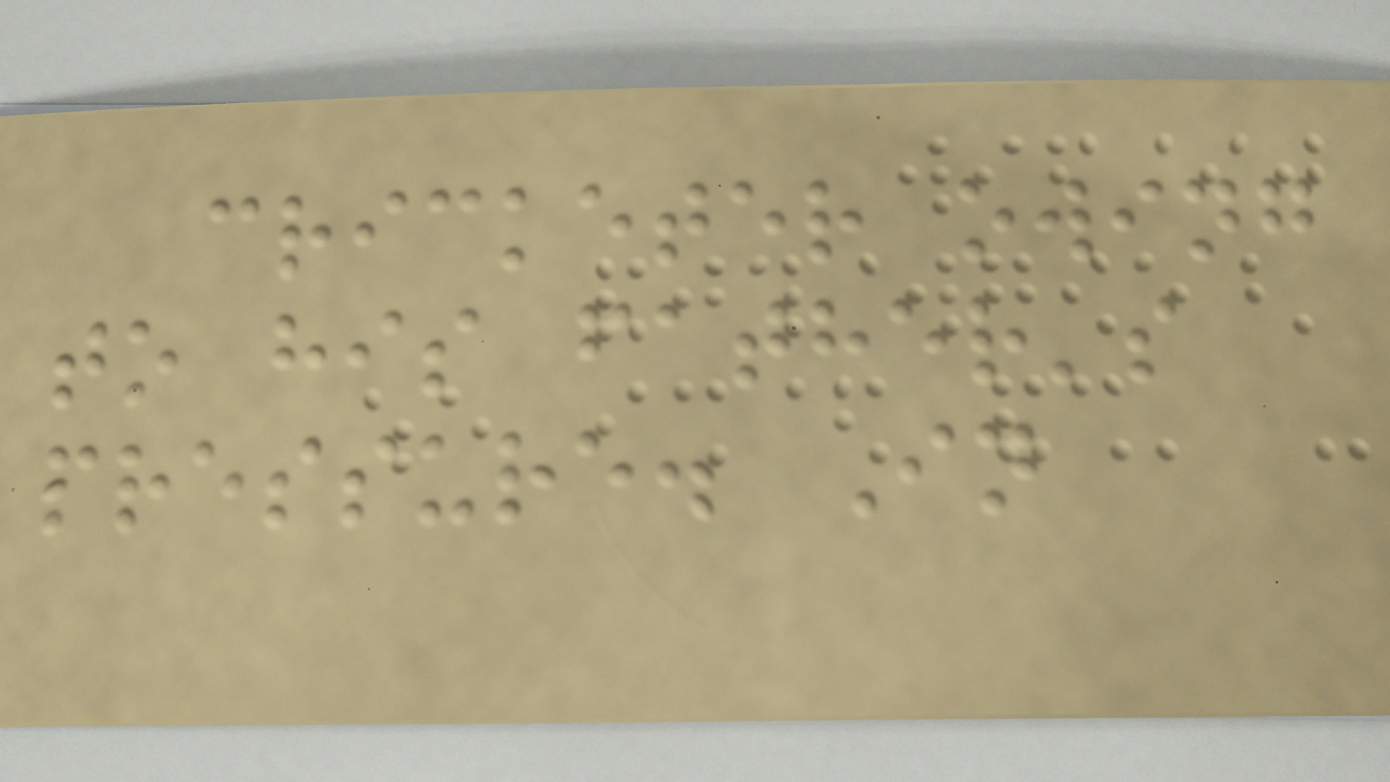cricketer owing
to his father's
pressure. In
